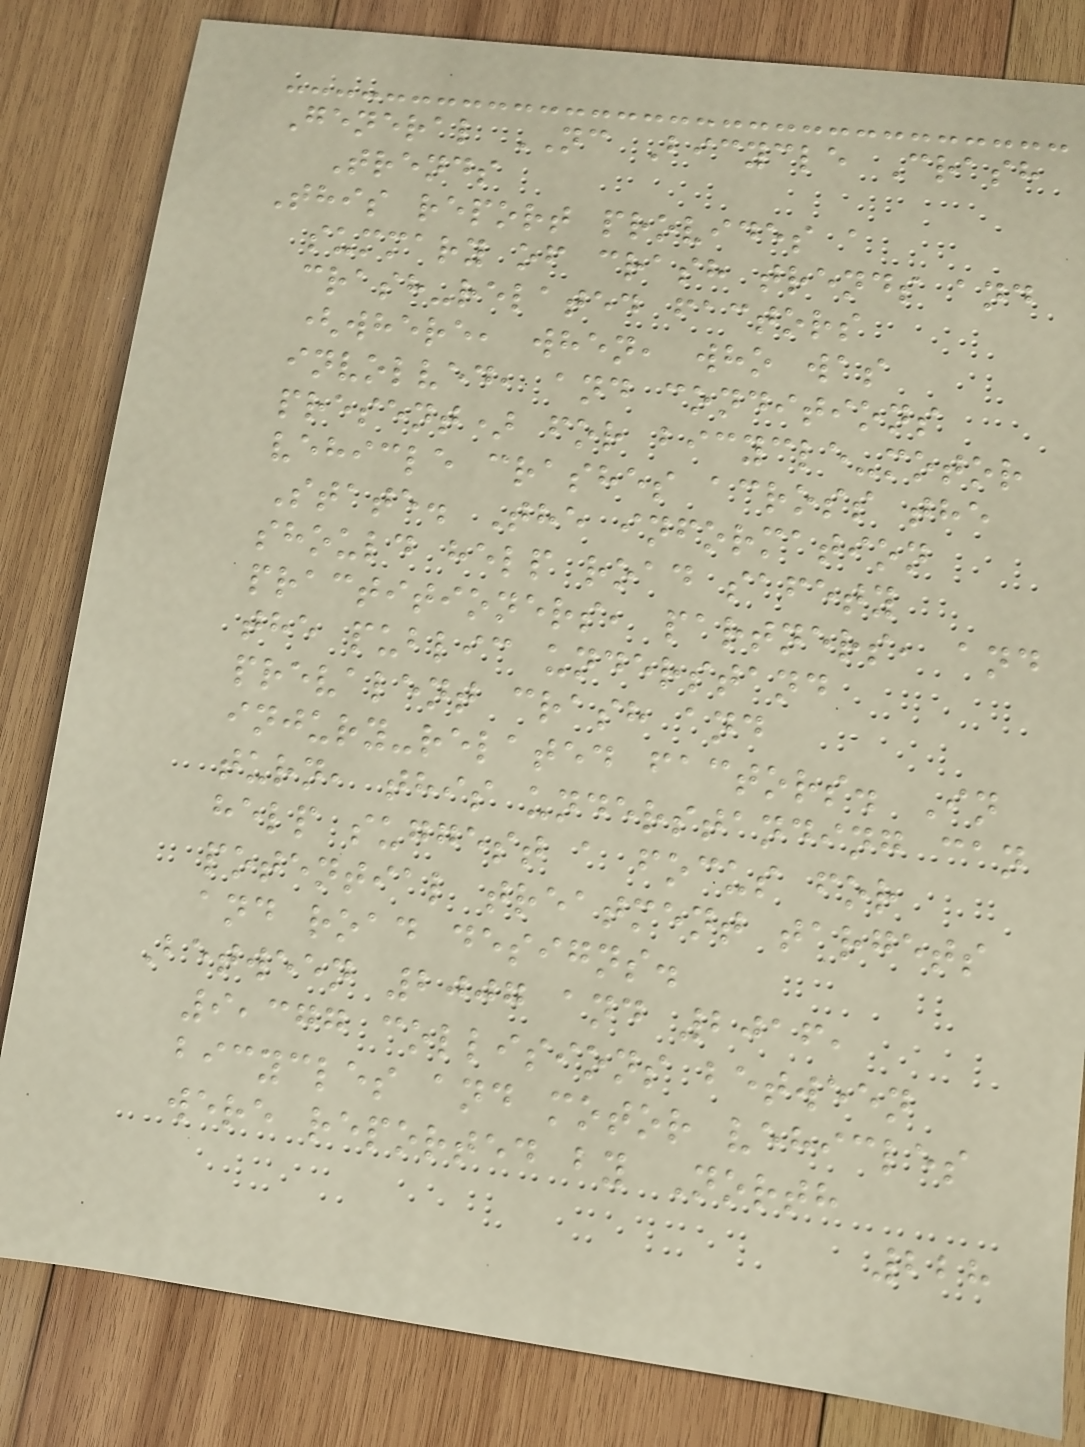General NC Bicycle Crash
Trends
This report provides a
summary of crash trends and
crash-related factors
(where, when, who was
involved, and conditions
present) for bicycle-motor
vehicle crashes across the
State. The information
should help road safety
practitioners, partners, and
the public understand
prevalent crash and
injury-related factors. In
turn, this understanding can
help suggest a focus for
potential treatment targets
and road designs.
Between 2007 and 2016,
9,377 collisions between
bicycles and motor vehicles
were reported by North
228
